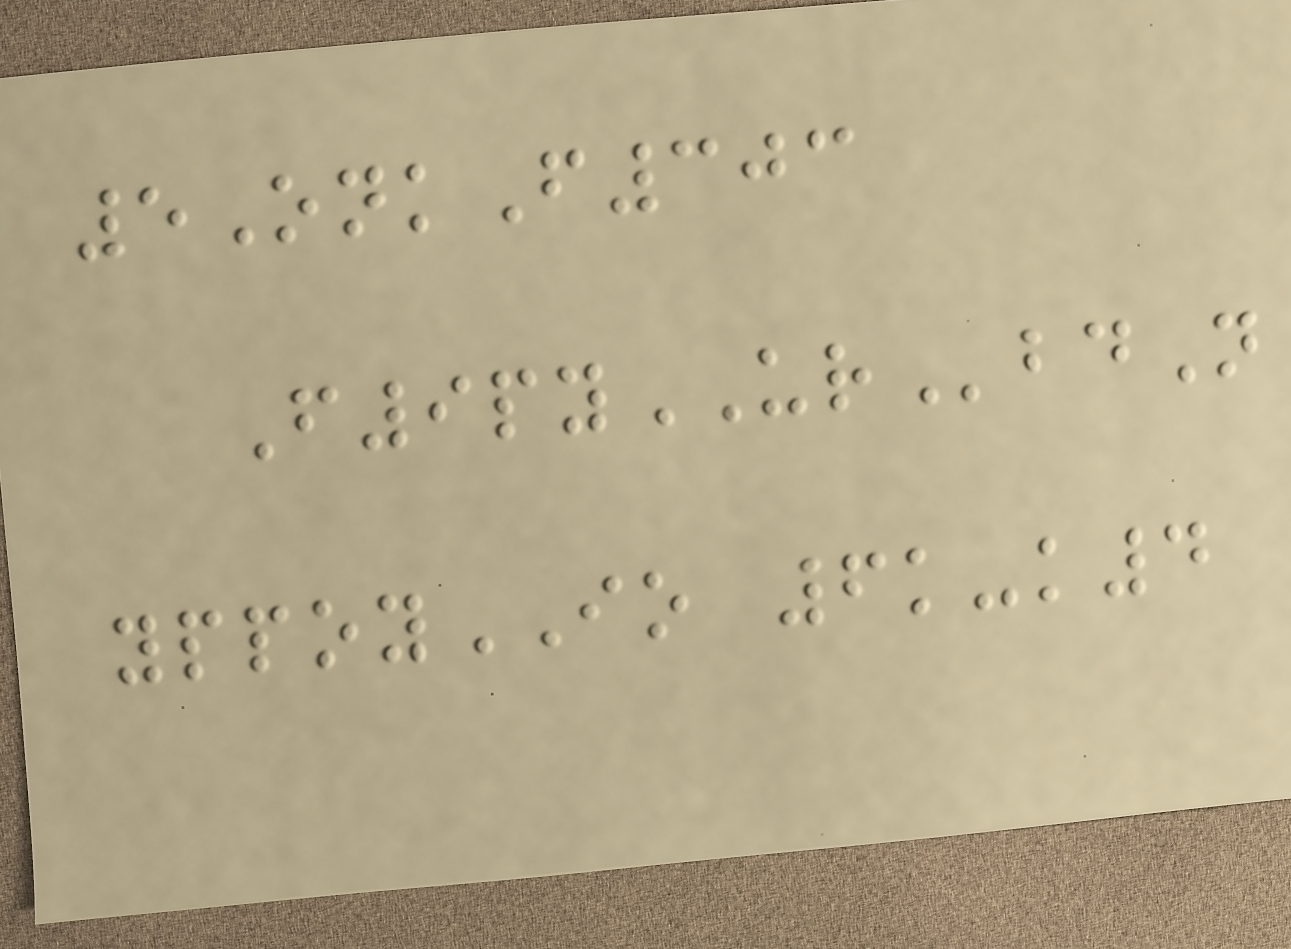5OnkF303
F9pyURbdN
yppoyIO 6k-k4
